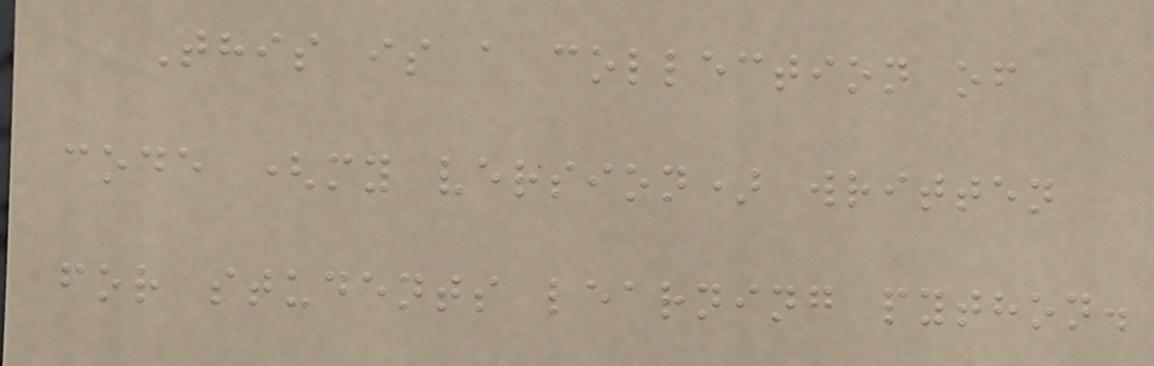This is a collection of
code (my version) written
for students learning python.
